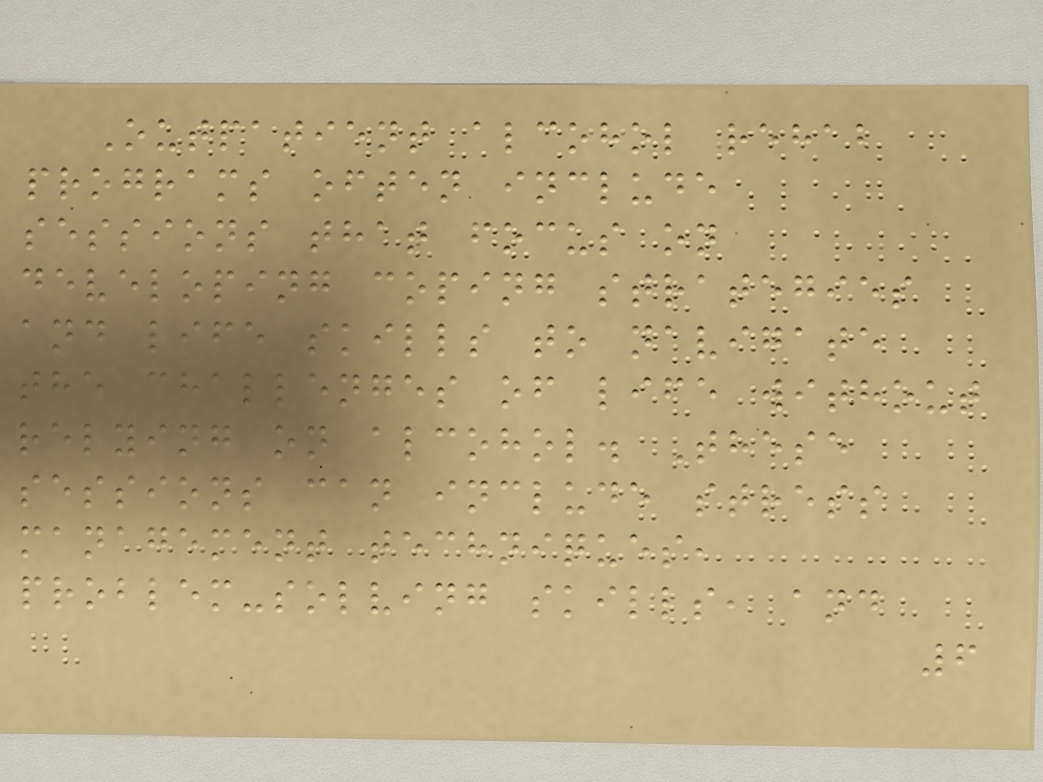Outpatient alcohol rehab
programs often include
sessions that focus on
developing coping strategies
and life skills to navigate
the challenges of life without
relying on alcohol. These
sessions can include stress
management techniques,
problem-solving skills, and
6
